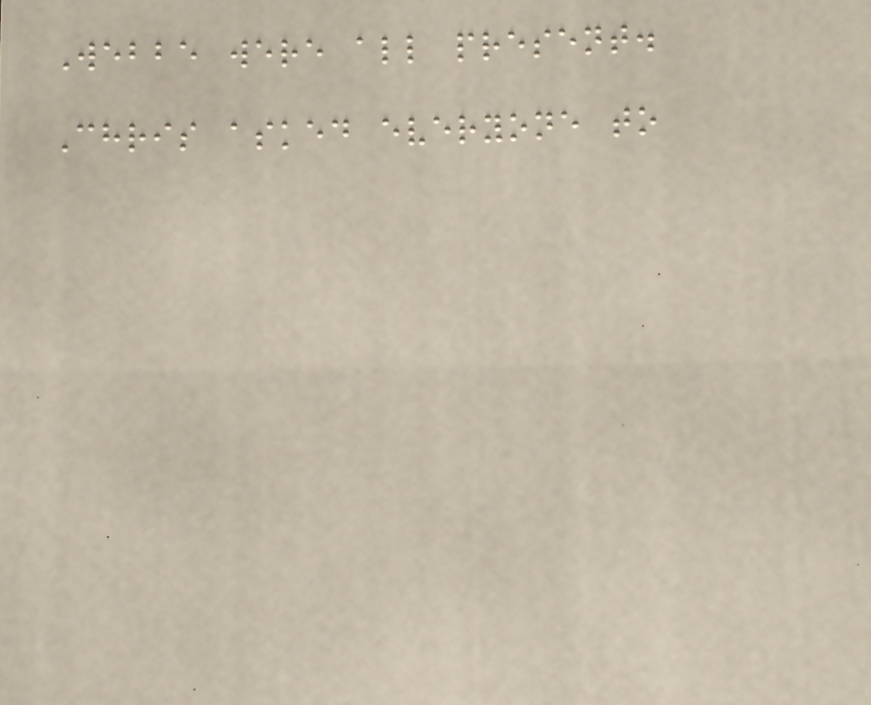Webbe were all present.
Chris asked everyone to
